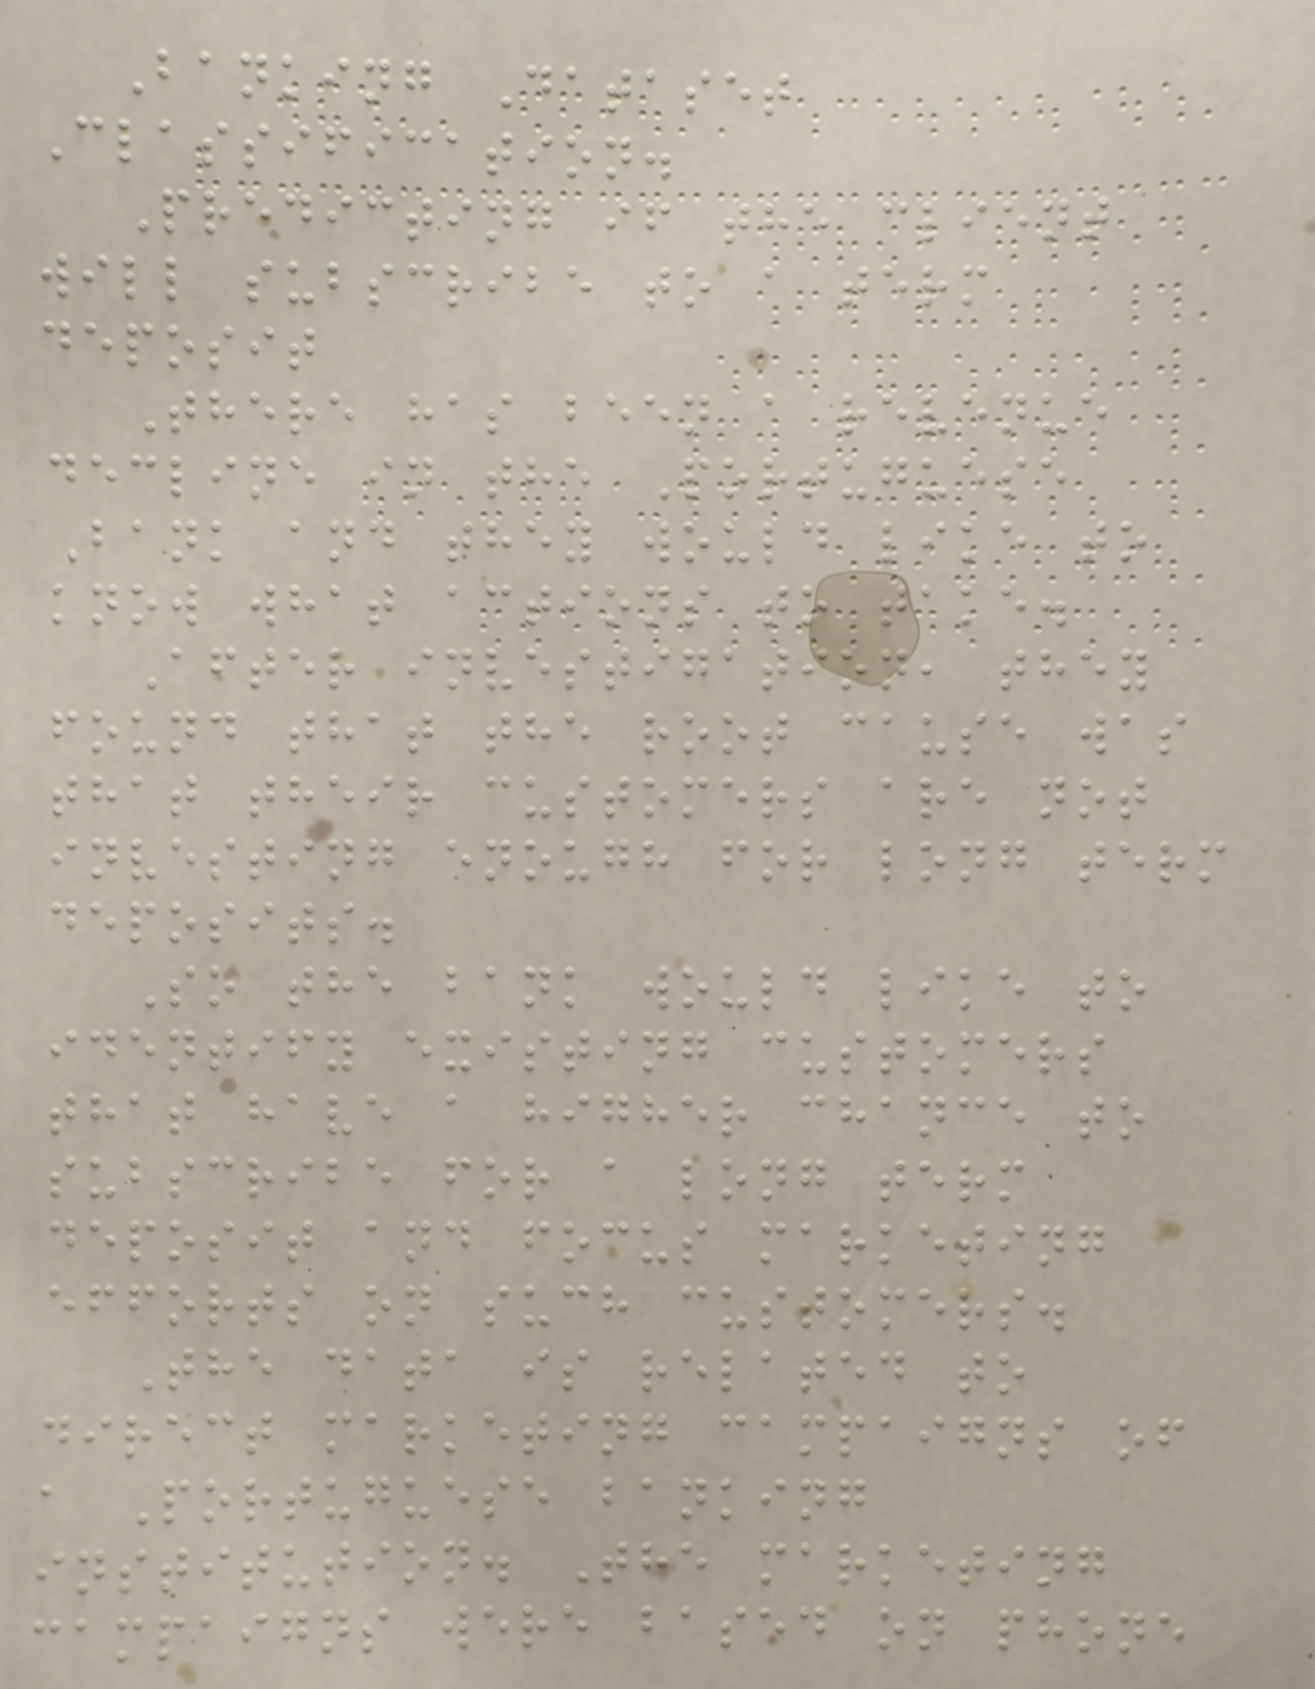Banking Dataset
Classification.
Predicting if the client
will subscribe to a term
deposit
There has been a revenue
decline in the Portuguese
Bank and they would like to
know what actions to take.
After investigation, they
found that the root cause was
that their customers are not
investing enough for long term
deposits.
So the bank would like to
identify existing customers
that have a higher chance to
subscribe for a long term
deposit and focus marketing
efforts on such customers.
The data is related to
direct marketing campaigns of
a Portuguese banking
institution. The marketing
campaigns were based on phone
